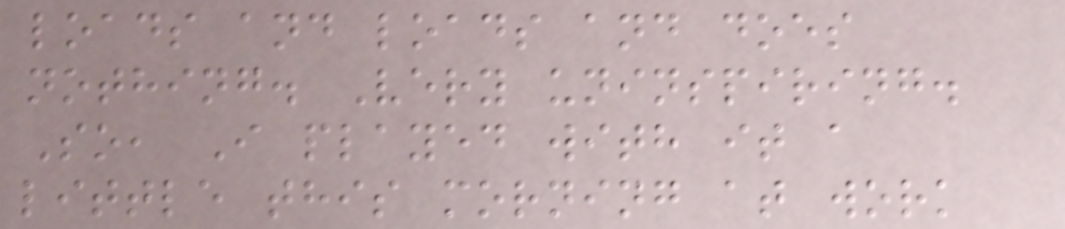loads and loads and does
nothing. Very uninspiring.
So, I played with it a
little this morning at work
